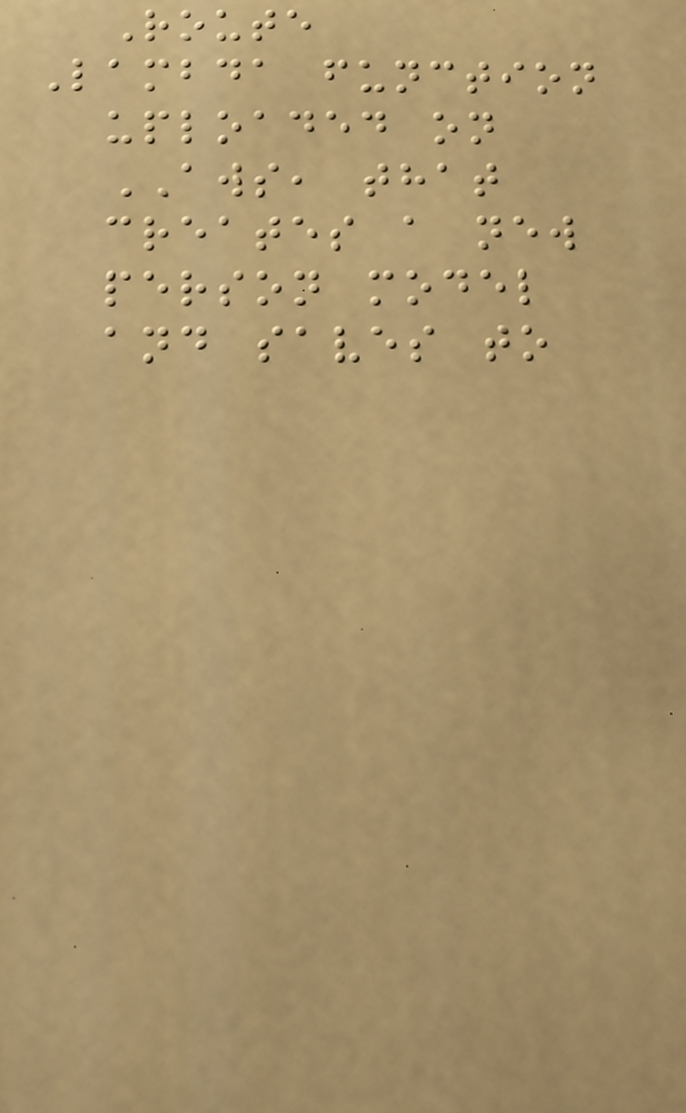Route
Lambda function
uploaded on
AWS, that
creates a new
person model
and saves to
